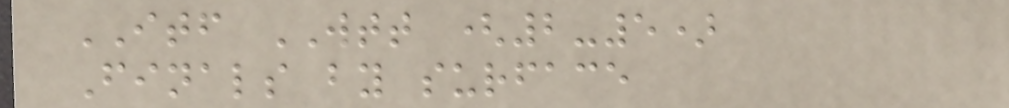ITF WTT (2-5)
Finals by surface
